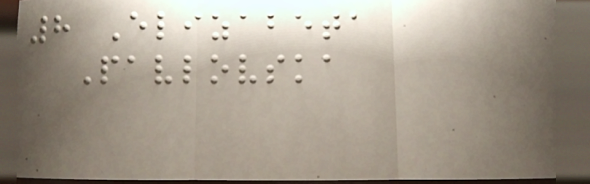8 Elizabeta
Pavlovska
